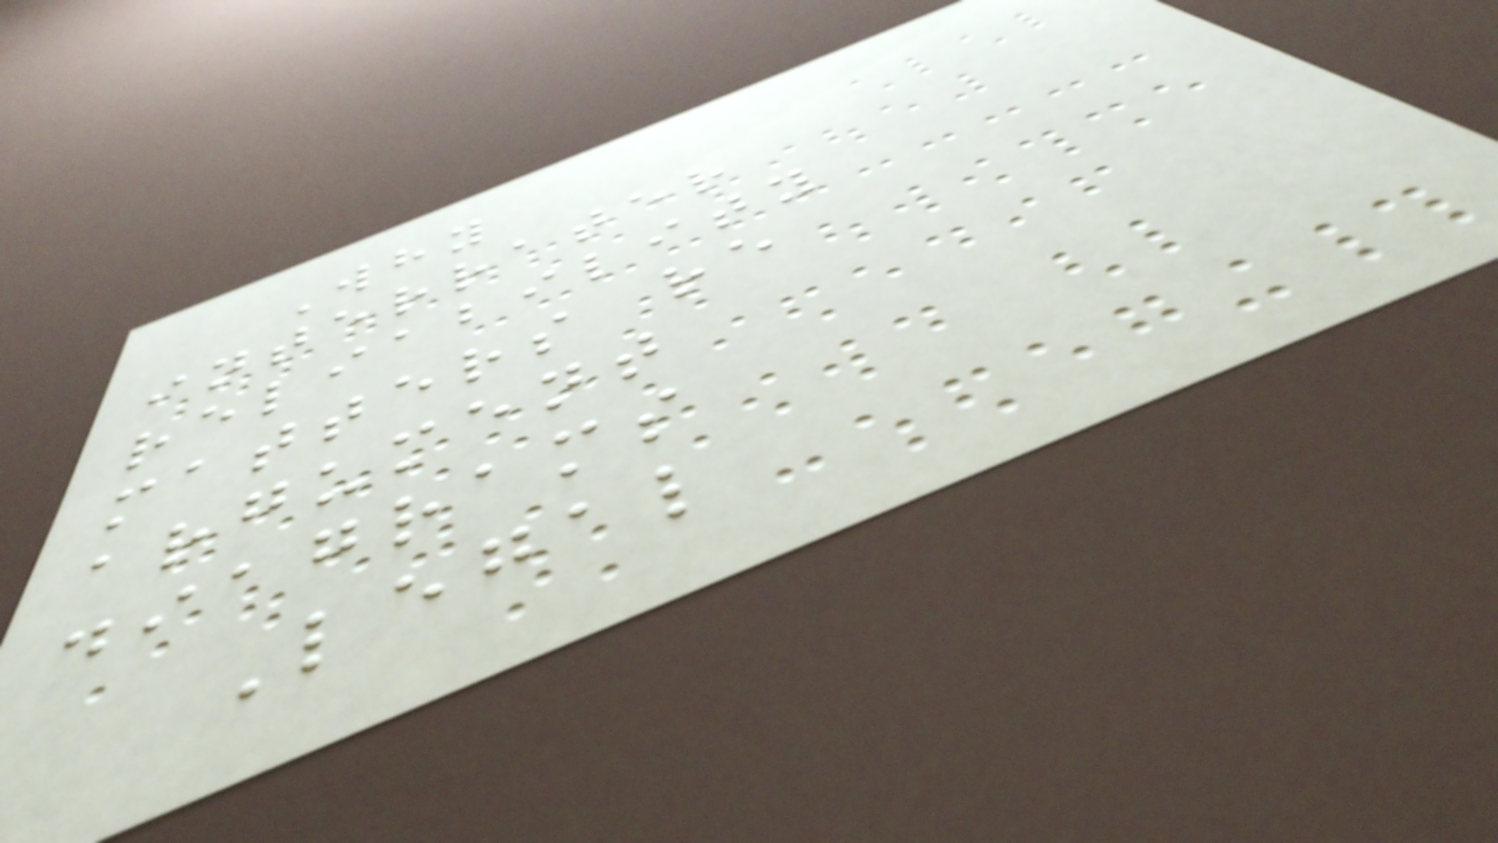Why
interrater
reliability
matters re
argument
diagrams
Legal
